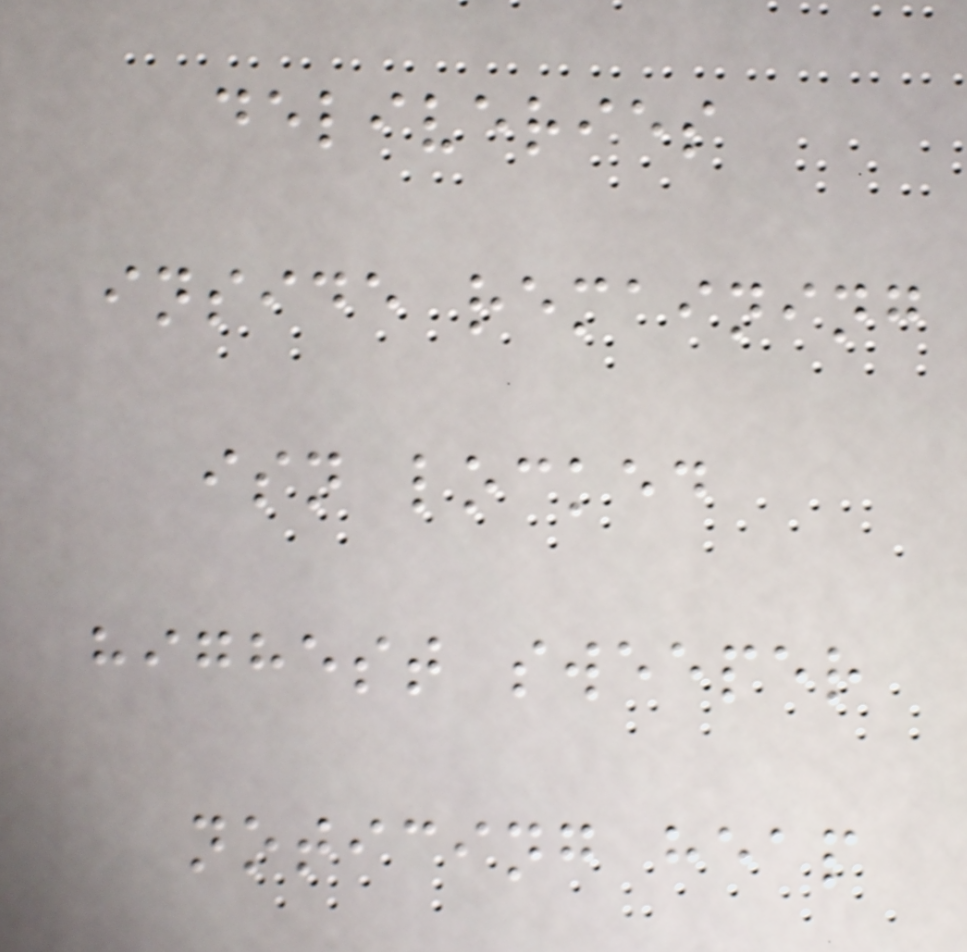deliveries
inside remaining
isn locked
highest sweeper
noticing heap
